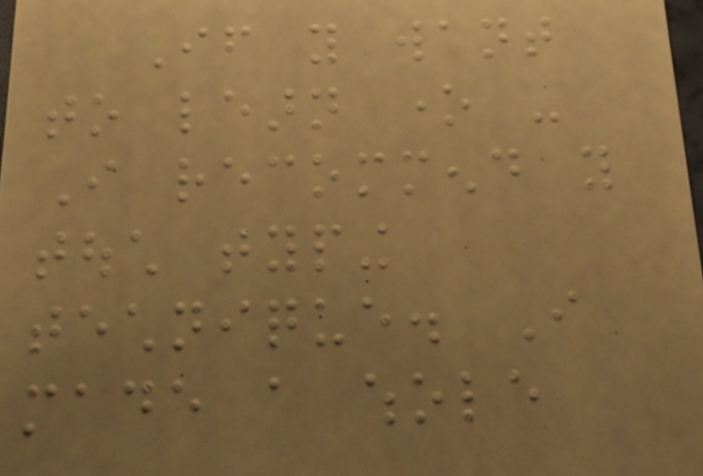If you want
to learn one -
I recommend you
touch typing
technique. I
made a whole
